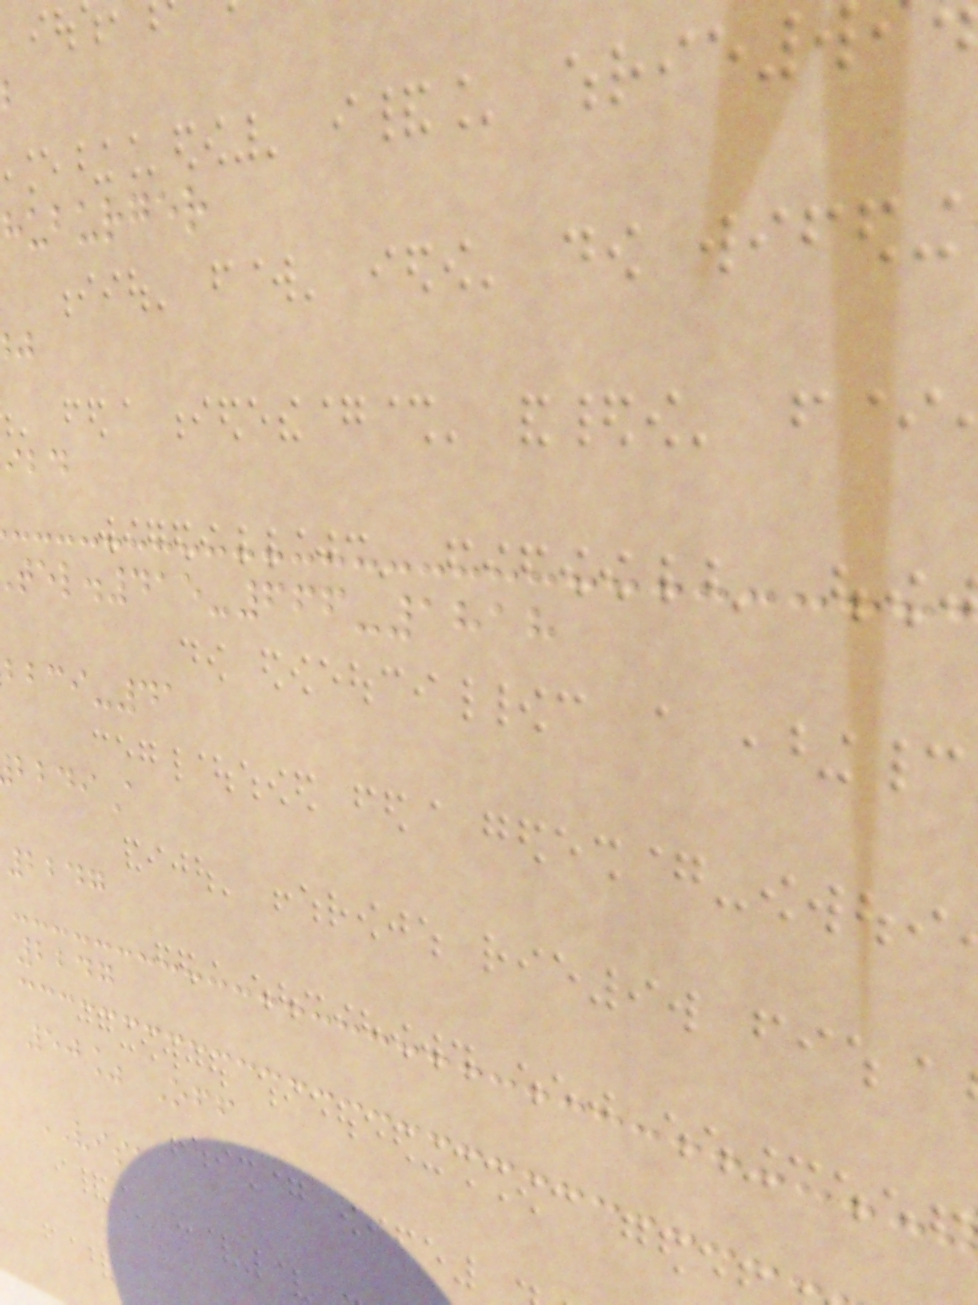huburger
tel.415-666-1818
-41
2247
2247
50% Off
VISA
